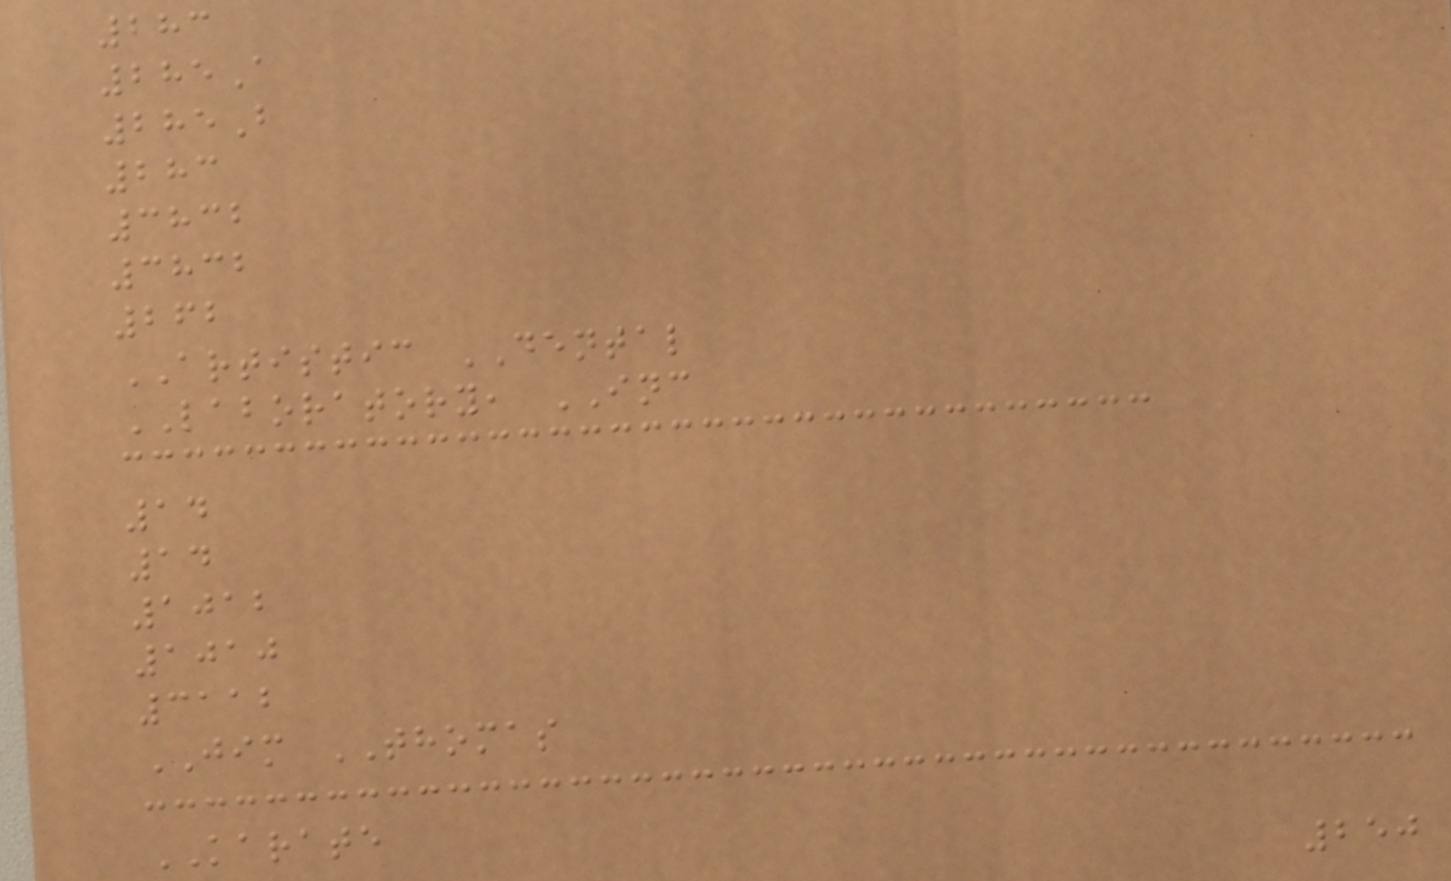283
285A
285B
283
3832
3832
262
ARTISTIC DENTAL
LABORATORY, INC
14
14
1012
1010
3112
JIM THOMAS
KARATE
250
